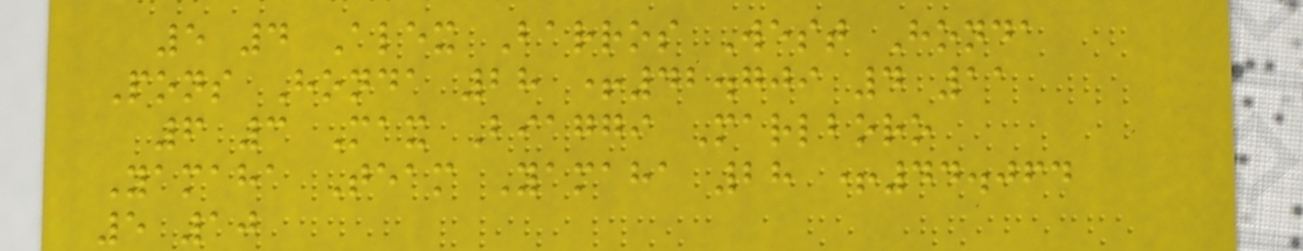5 4 Alex Barros West Honda
Pons Honda 28 +42.709 4 11
6 3 Max Biaggi Marlboro
Yamaha Team Yamaha 28 +44.064
5 10
